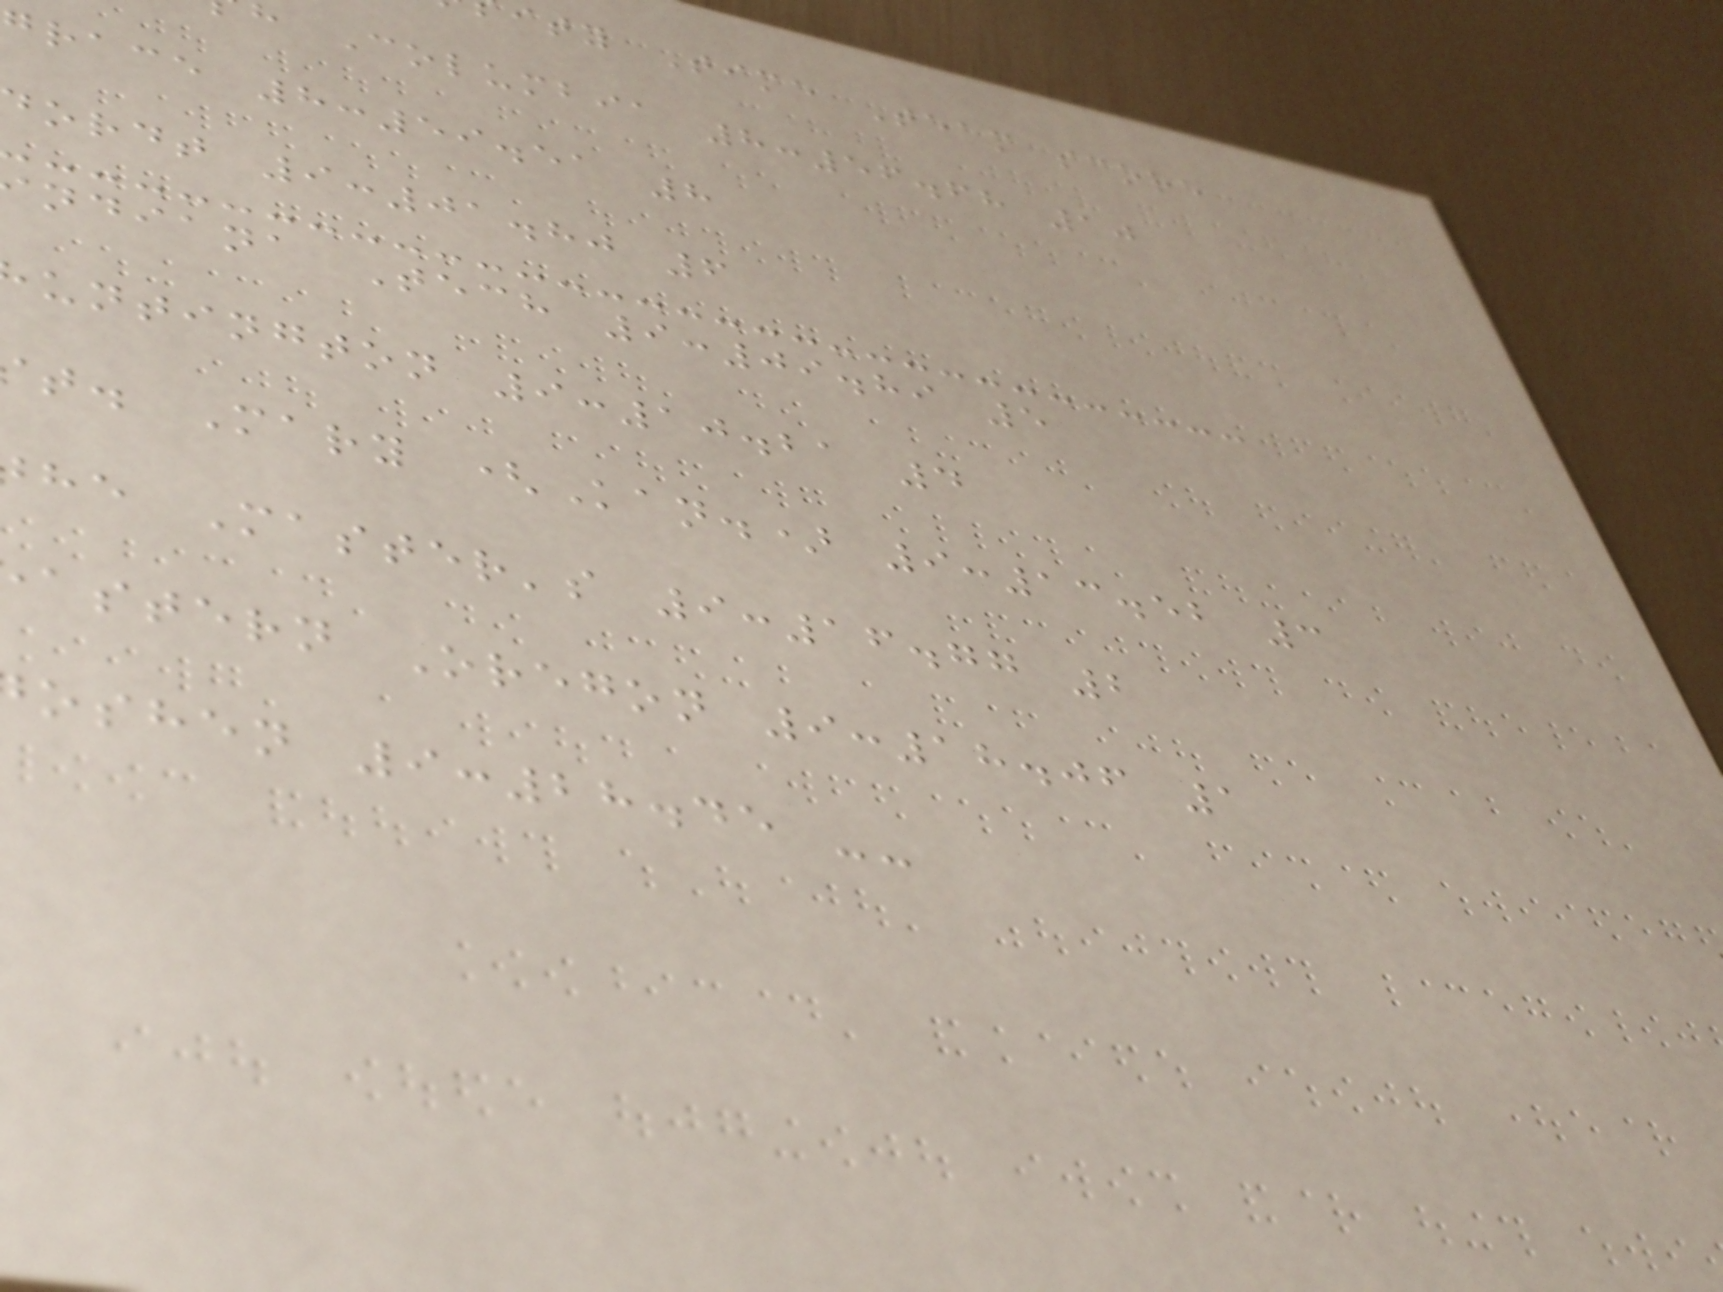ity Time Team score
Columbia 8:56.68 10
grace 8:59.51 8
ordt 9:01.80 6
ndiana Tech 9:09.89 5
untington 9:10.21 4
t. Mary (Kan.) 9:13.52 3
he Master's 9:16.77 2
astern Oregon 9:18.06 1
oshen 9:28.45 --
